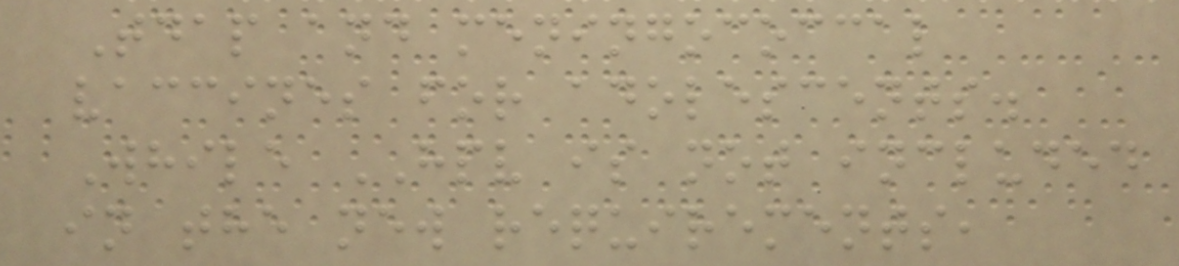Tdap and meningococcal
vaccines for adolescents.
While HPV is not included
in the new requirements,
